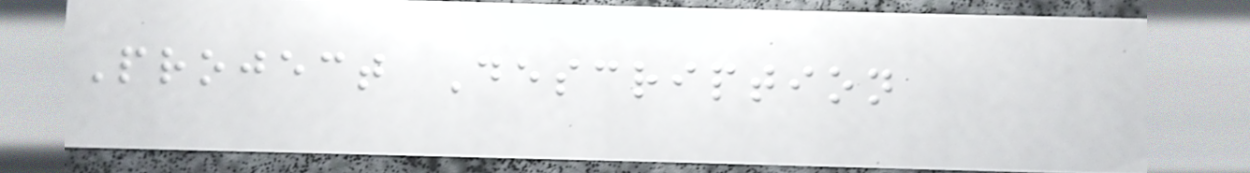Project Description
